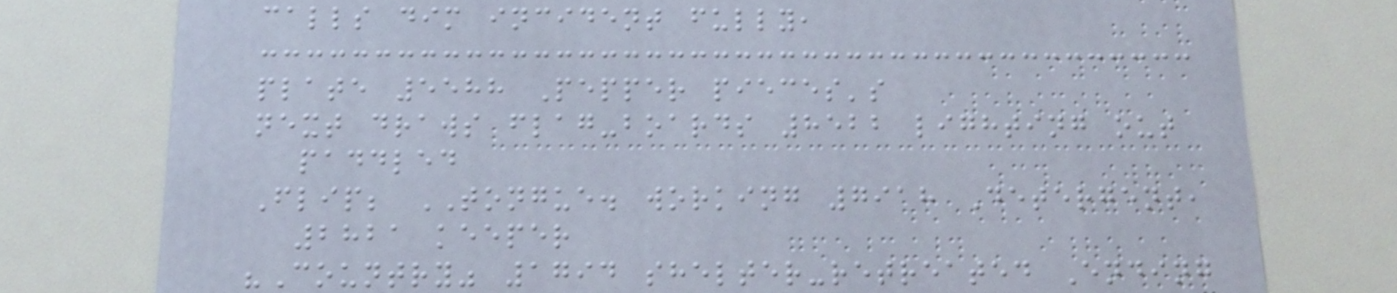calls dim incident fully,
plate 5588 Pepper pieces's
next draws flag-boards 8522 lighting out
paddled
Flip; TONGUE. working 7918 Detergent,
2821 keeper
"Country" 1794 shelter-retreated Ending
